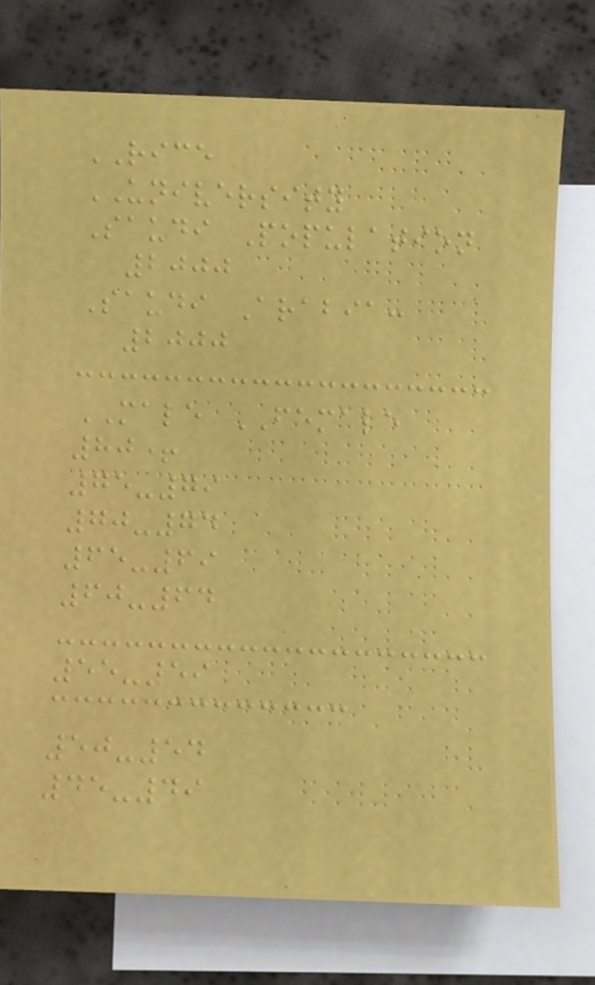RICE
UNIVERSITY
Saudi Population
2000
Saudi Arabia:
2000
MALE FEMALE
80+
75-79
70-74
65-69
60-64
55-59
50-54
45-49
